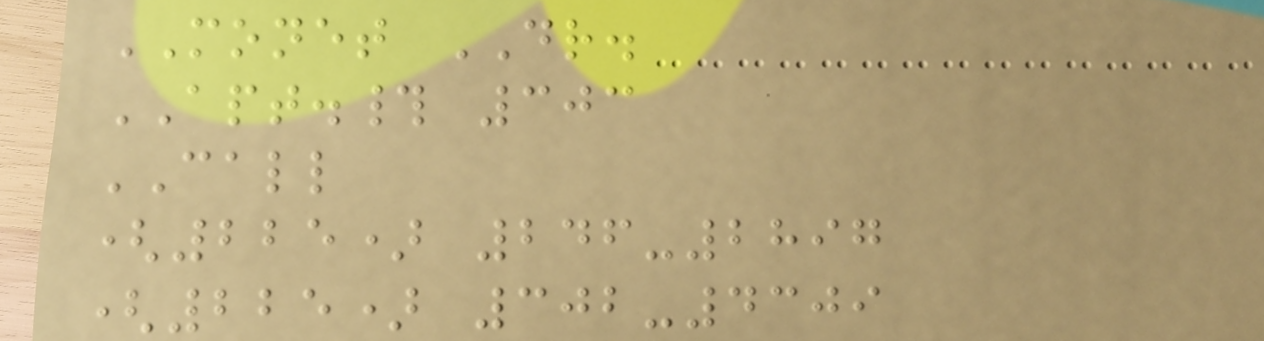MONET DR.
APT.# 303
CALL
(225) 246-2897
(225) 302-4309
